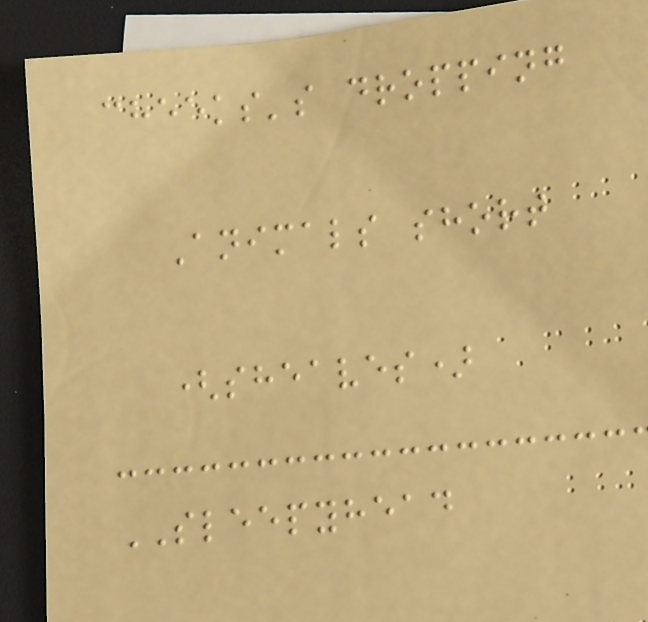cheeks's dropping
Animals short
(sheaves)
SLEEPYHEAD
